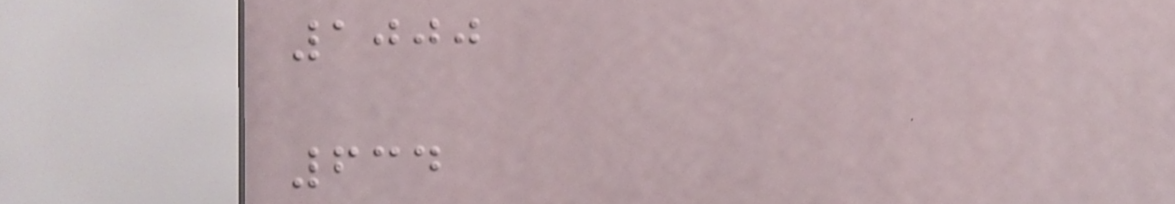1000
634
